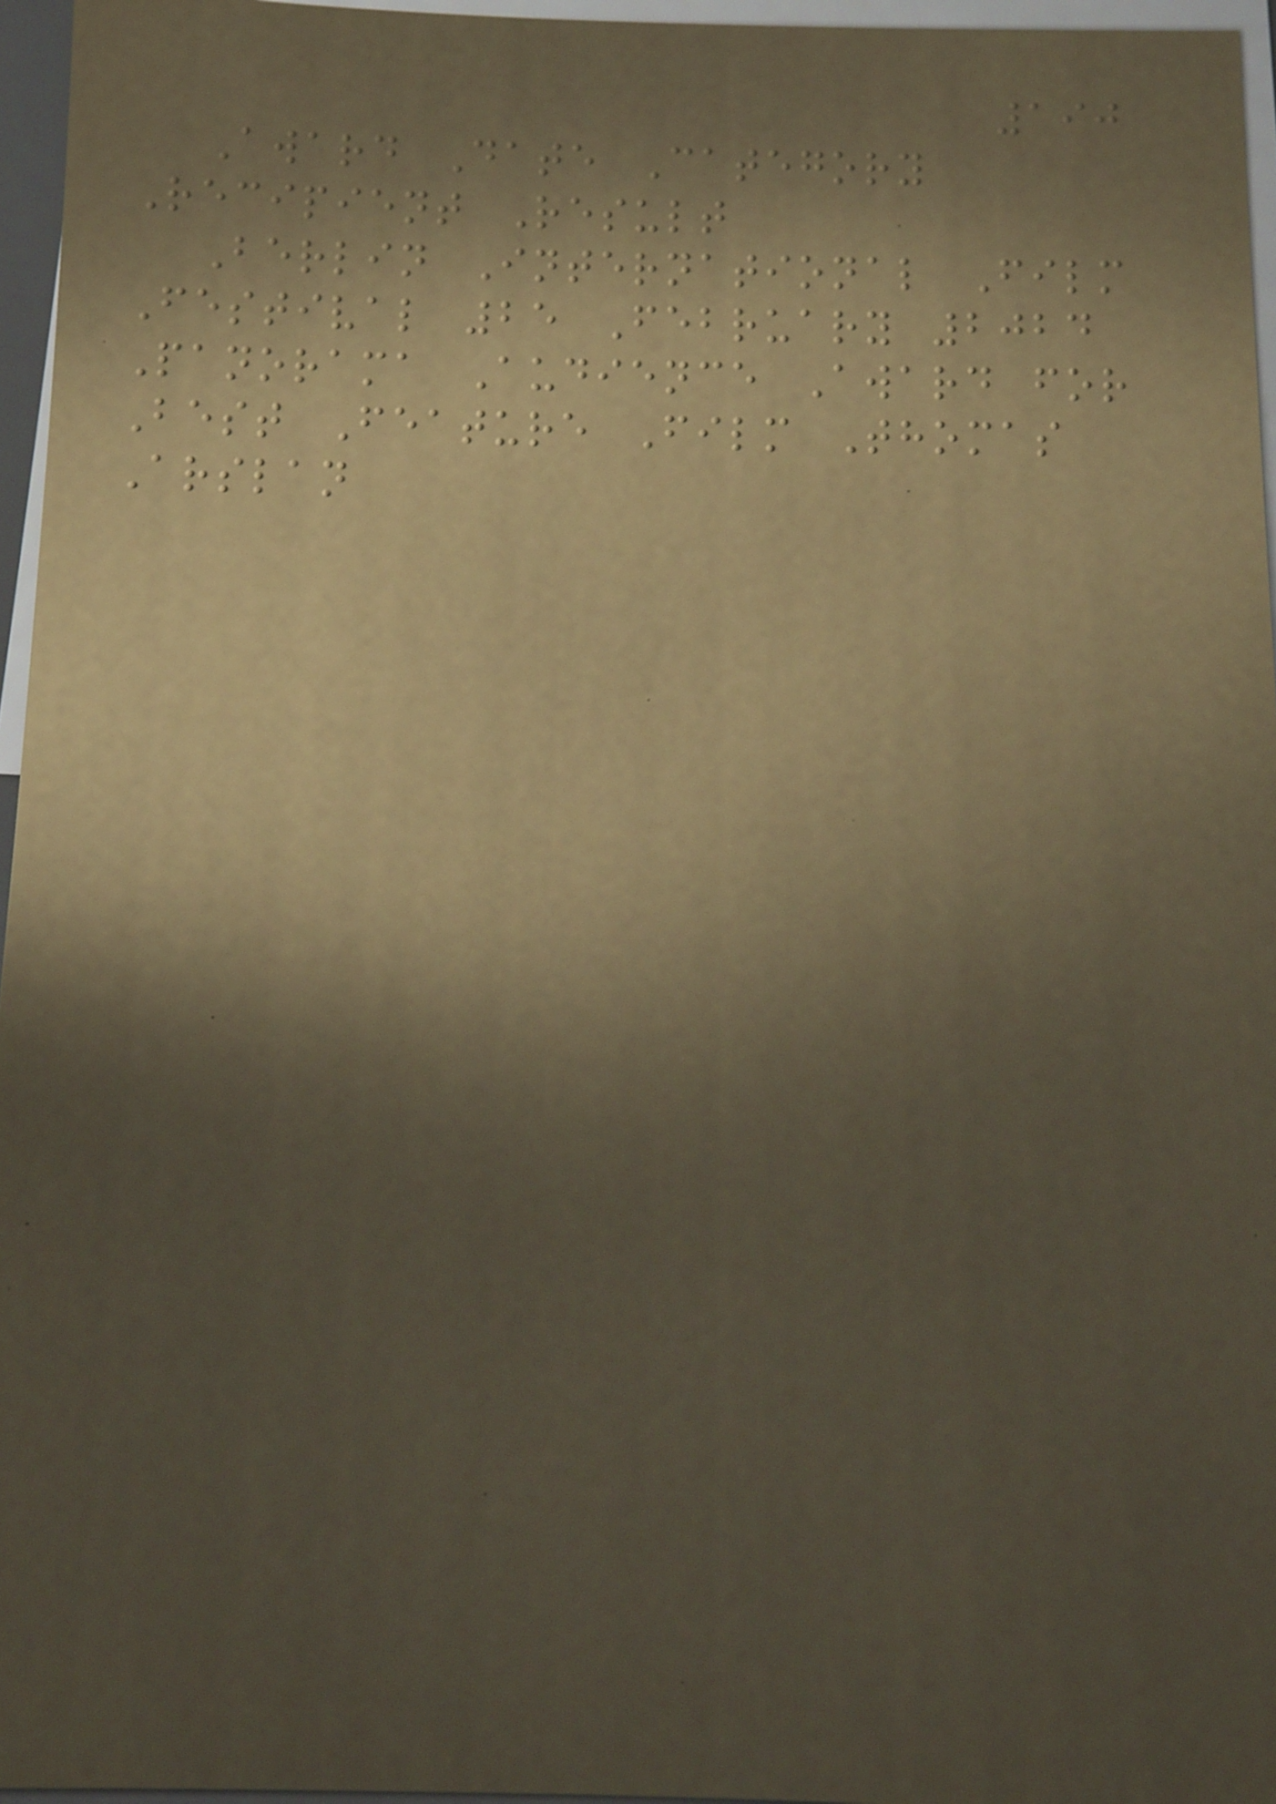190
Award Date Category
Recipient Result
Berlin International Film
Festival 25 February 2024
Panorama Audience Award for
Best Feature Film Thomas
Arslan
